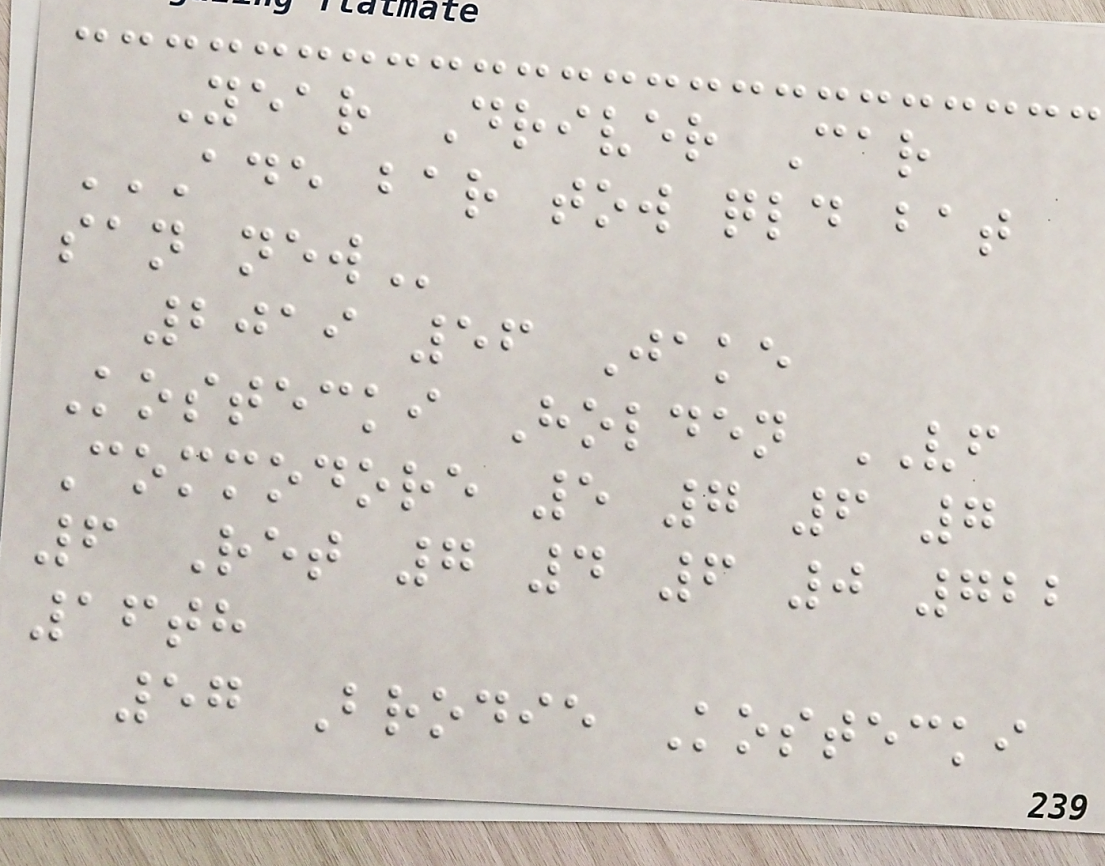Year Driver Car
ADE BAR TOW QLD BAT
SAN NEW
2019 56 Jake
Kostecki Holden VF
Commodore 5 7 6 7
6 Ret 7 4 6 0 722
16th
57 Brodie Kostecki
